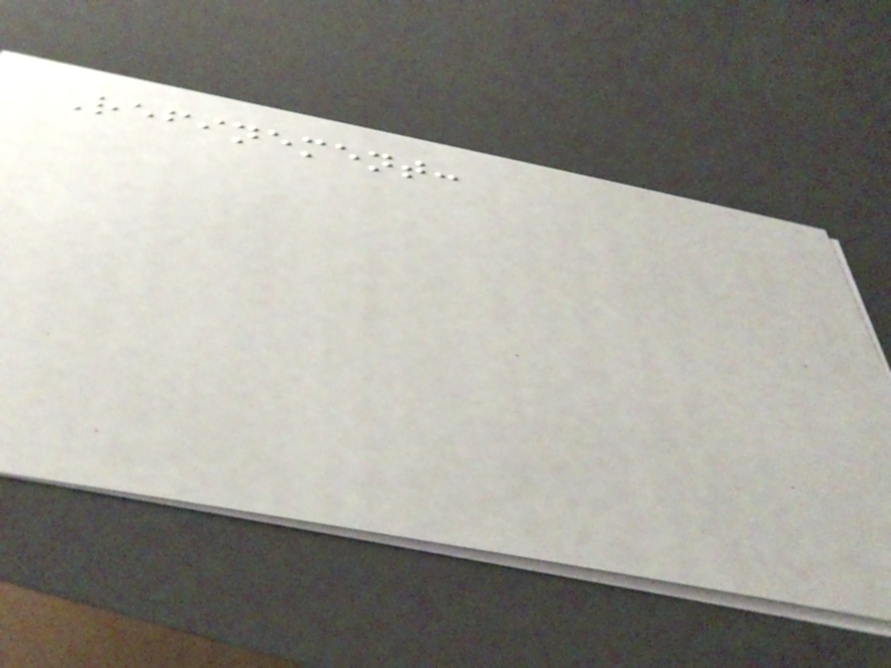Refinement:
